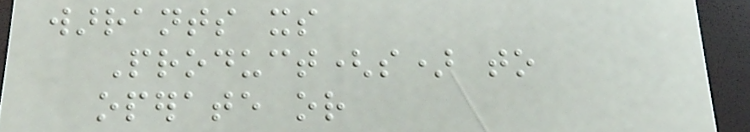warrants its
Product(s) to
operate or
